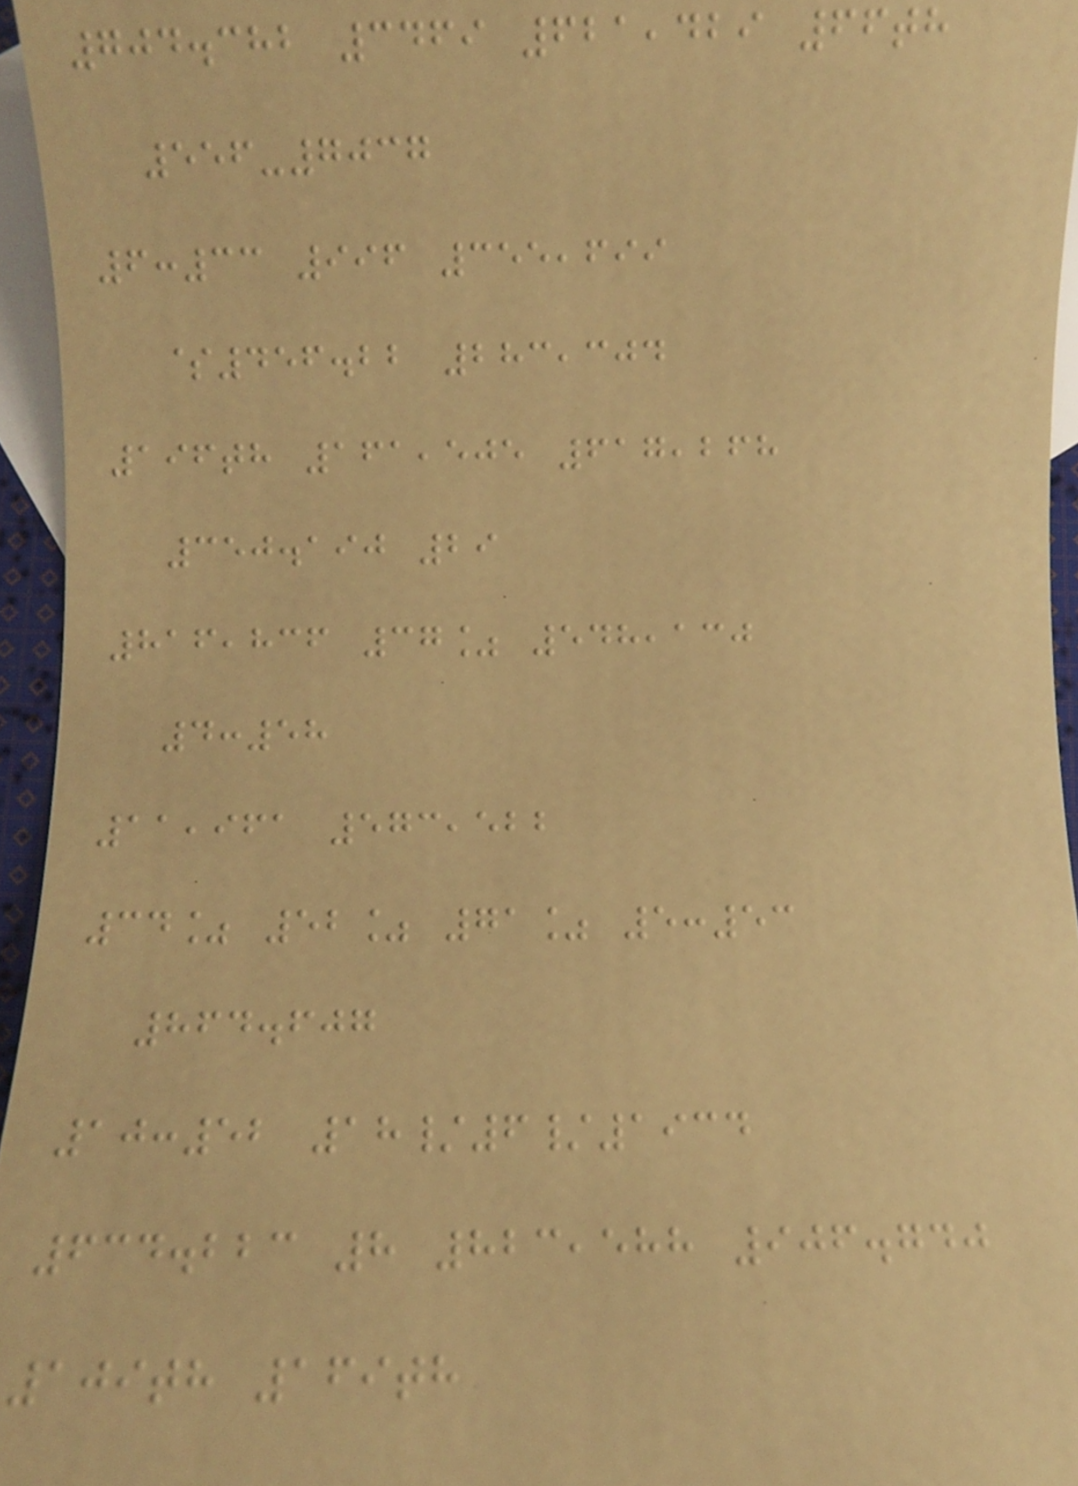704.382 3469 621,429 66th
556-7037
6:33 996 355,699
$456.22 283,304
196th 161,505 617,268
350.190 29
816,836 37% 548,130
4:58
11,961 573,522
34% 52% 71% 5:53
864.607
10:52 18/6/1934
634.223 8 823,588 906.740
109th 169th
